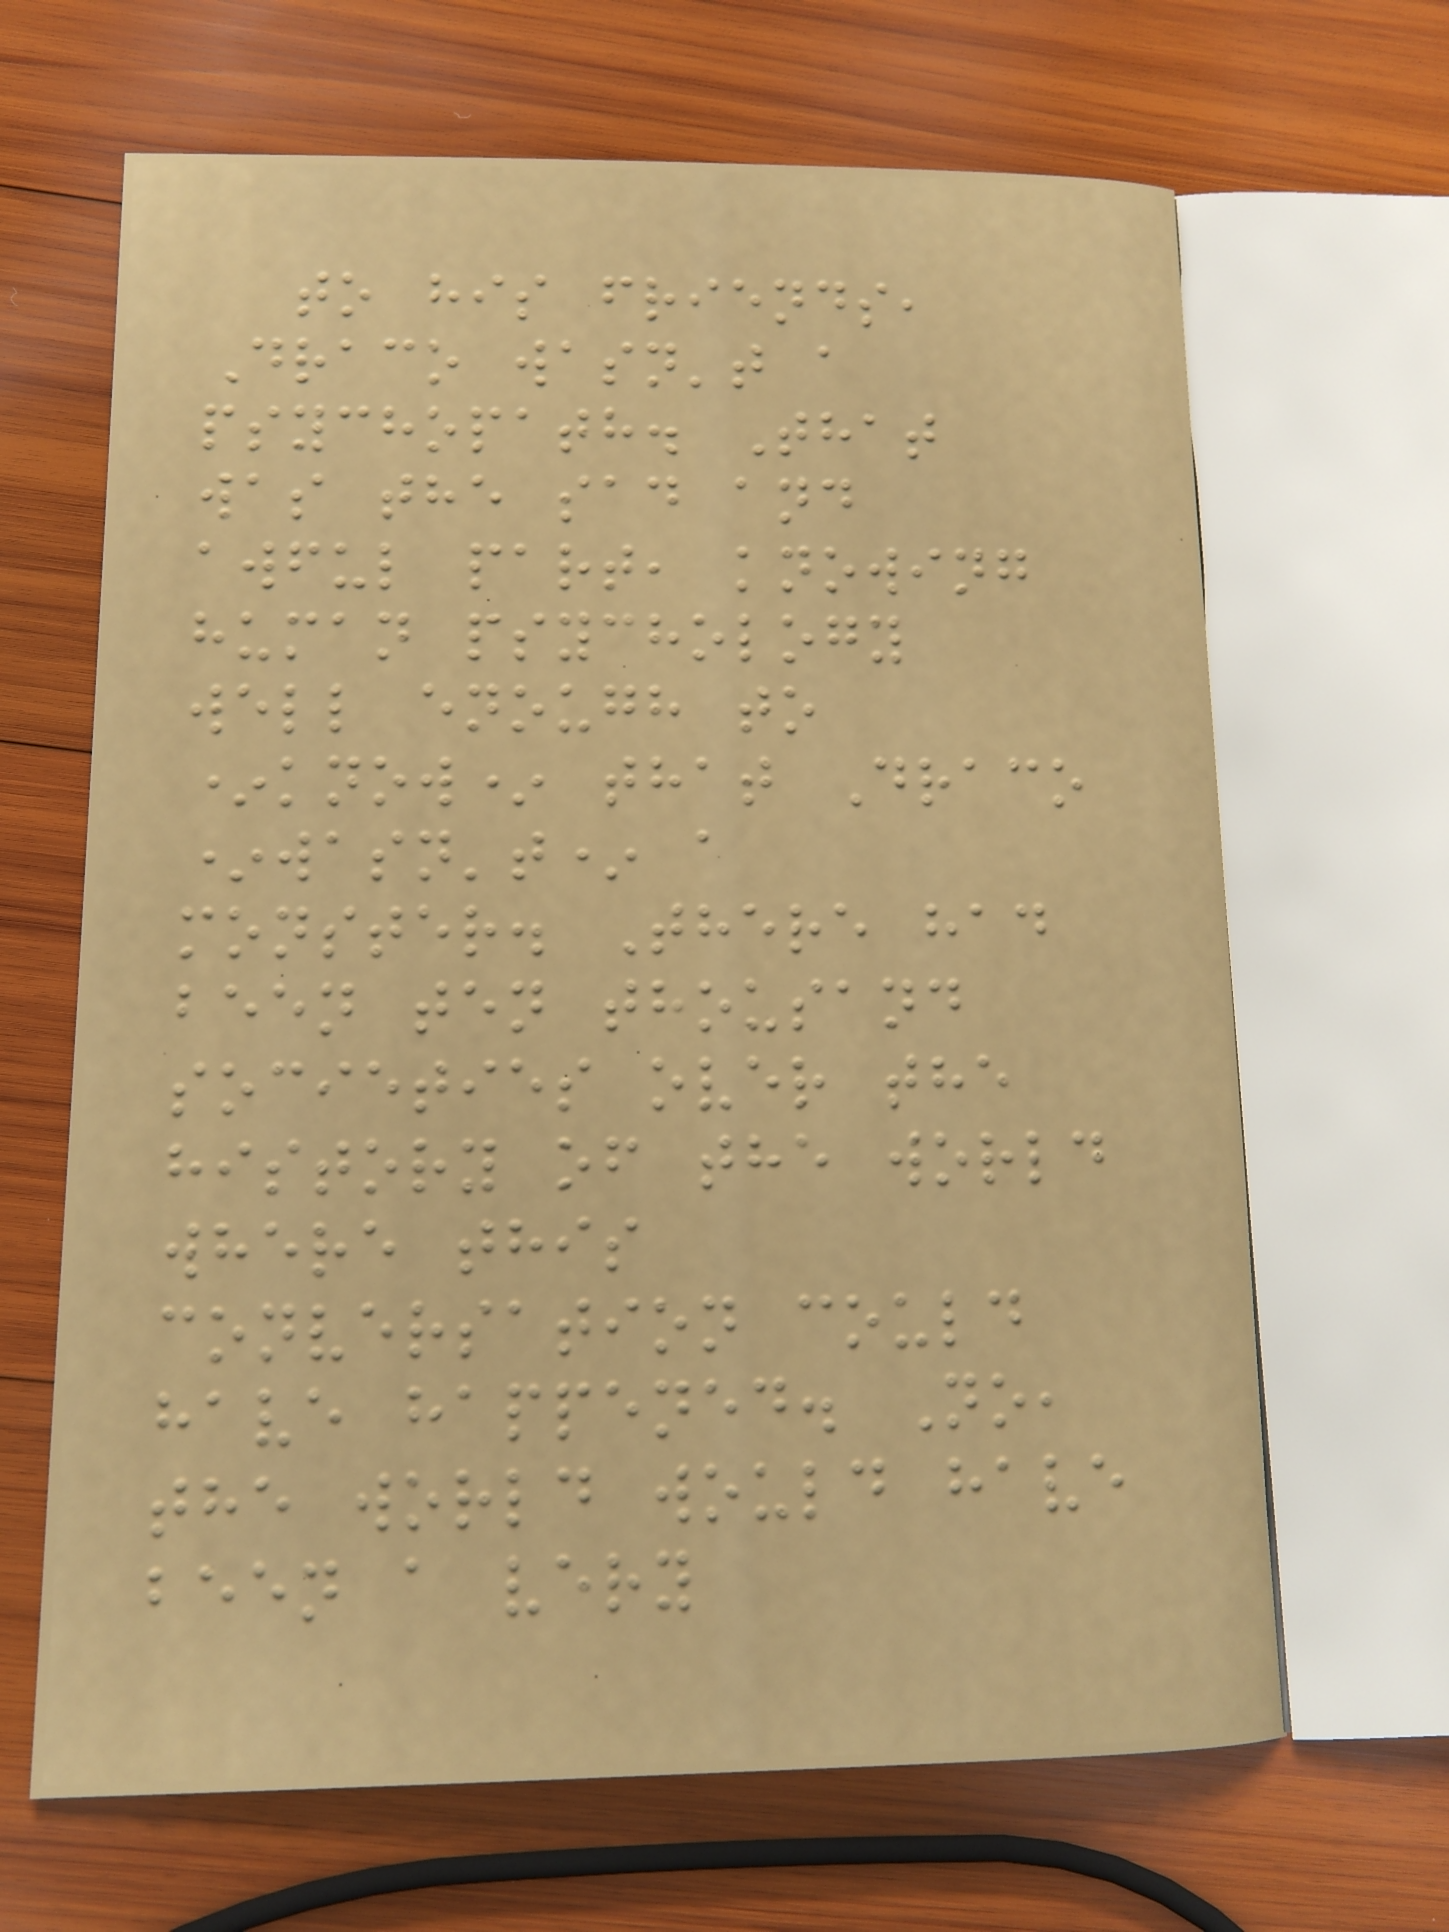to his friends,
Draco wasn't a
psychopath. That
was the sad and
awful part, knowing
human psychology
well enough to
*know* that Draco
*wasn't* a
monster. There had
been ten thousand
societies over the
history of the world
where this
conversation could
have happened. No,
the world would have
been a very
